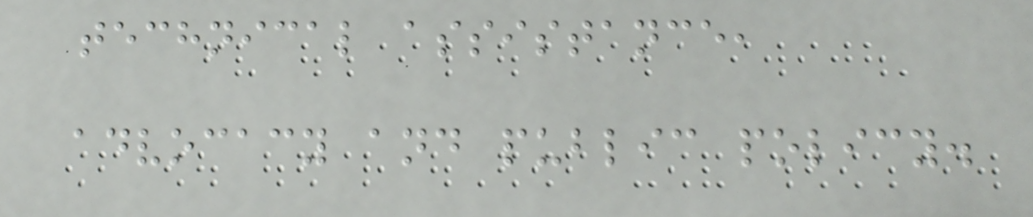technical assistance,
advocacy and public policy.
